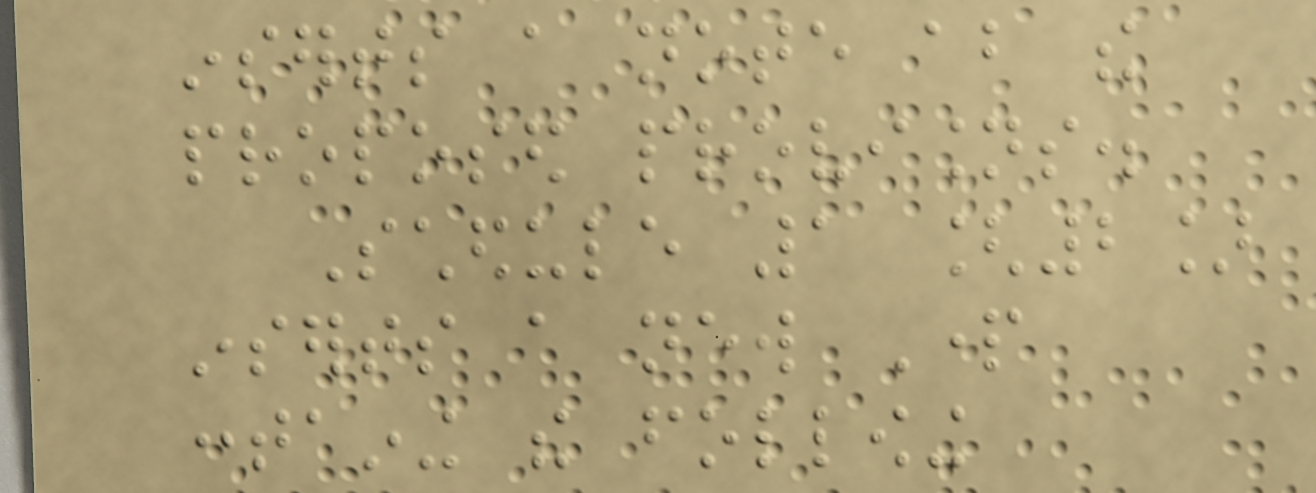inserts a note about the
proposed provisions.
Schedule 1 [2]
inserts a new Part
containing the following
